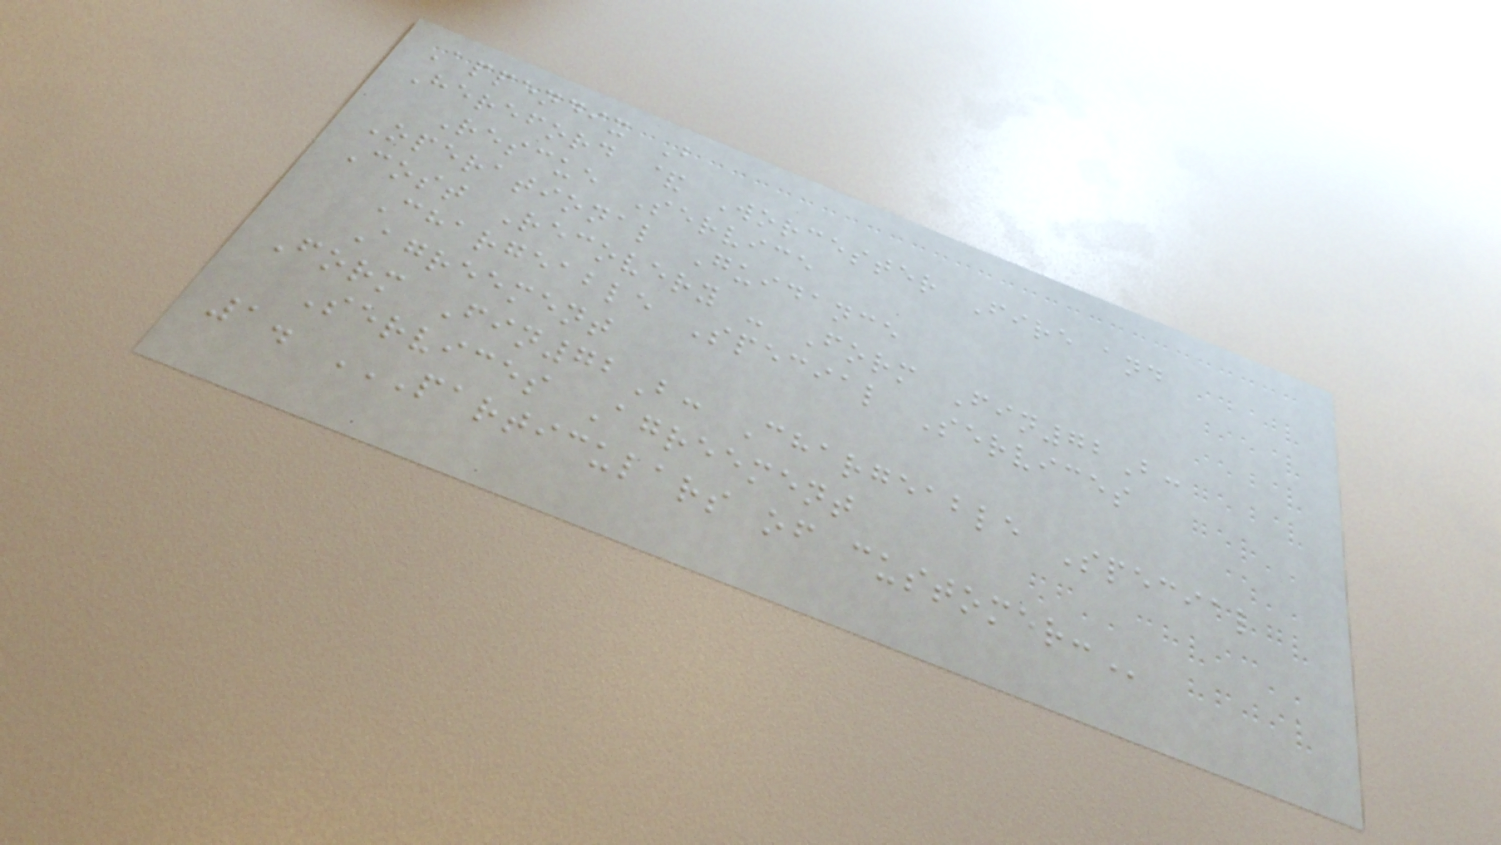Appendix B
Hereford & Worcester Fire and
Rescue Service
Operational Guidance
Cost Recovery - Form Fin72B:
Chargeable Special Services
Agreement
Form Fin72B: Chargeable Special
Services Agreement
1. PARTICULARS OF CUSTOMER:
